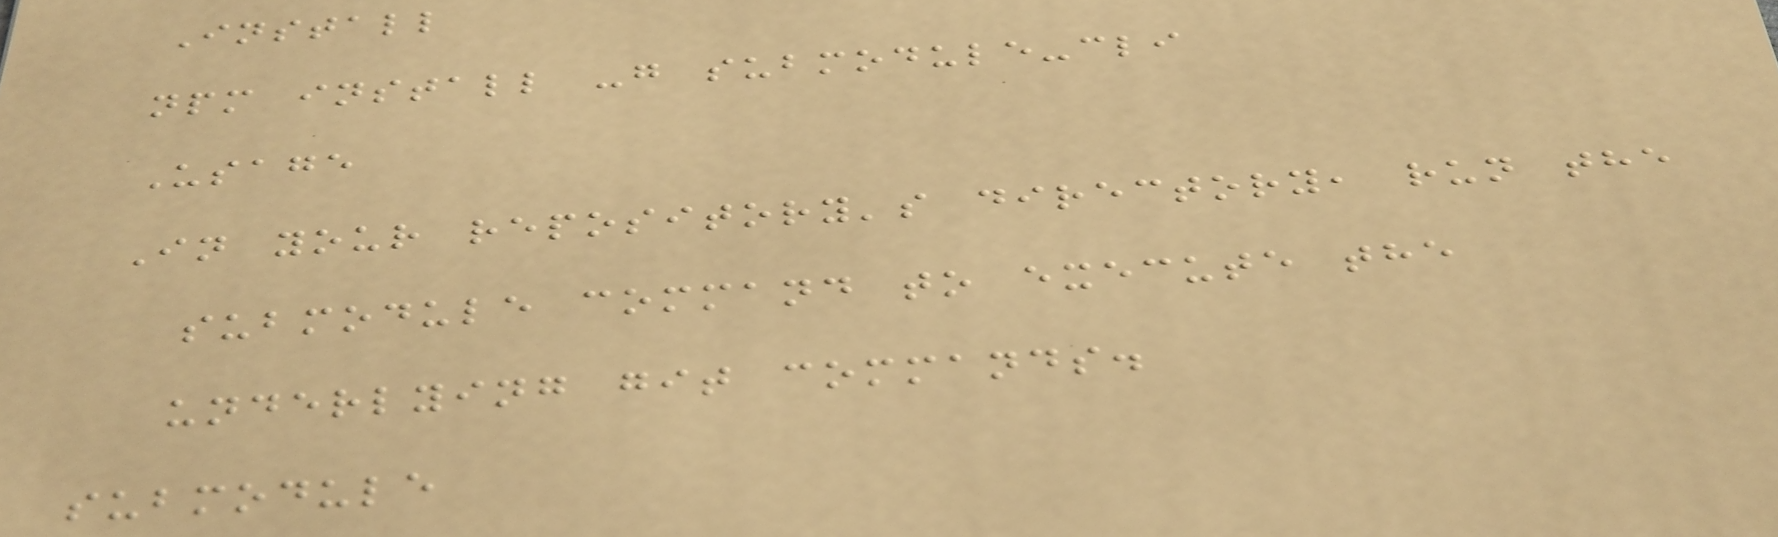Install
npm install -g submodule-cli
Usage
In your repository's directory, run the
submodule command to execute the
underlying git commands.
submodule
